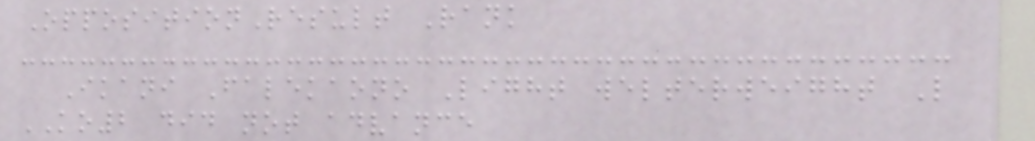OppositionResult Rank
Ikani Falekaono Light welterweight L
KO2 did not advance
